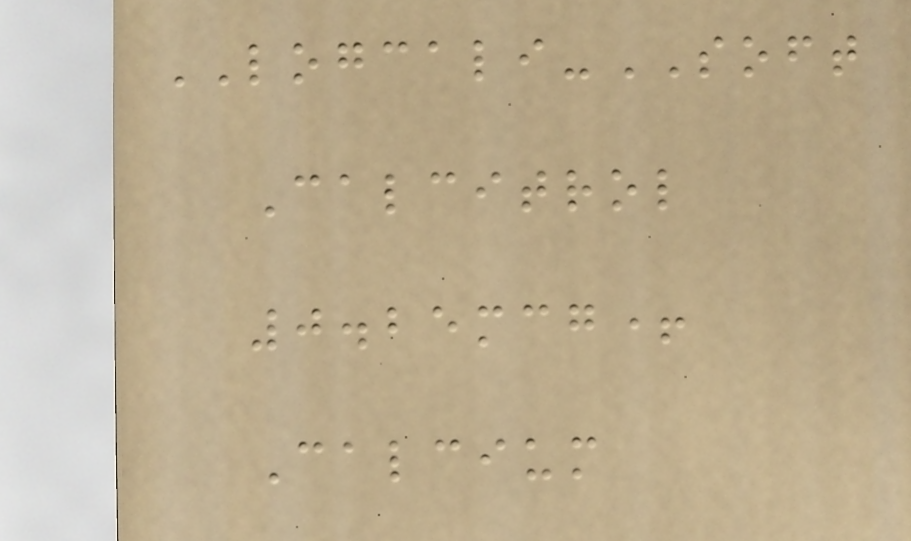LOGCALI-SOFT
Calcitrol
0.25mcg+
Calcium
